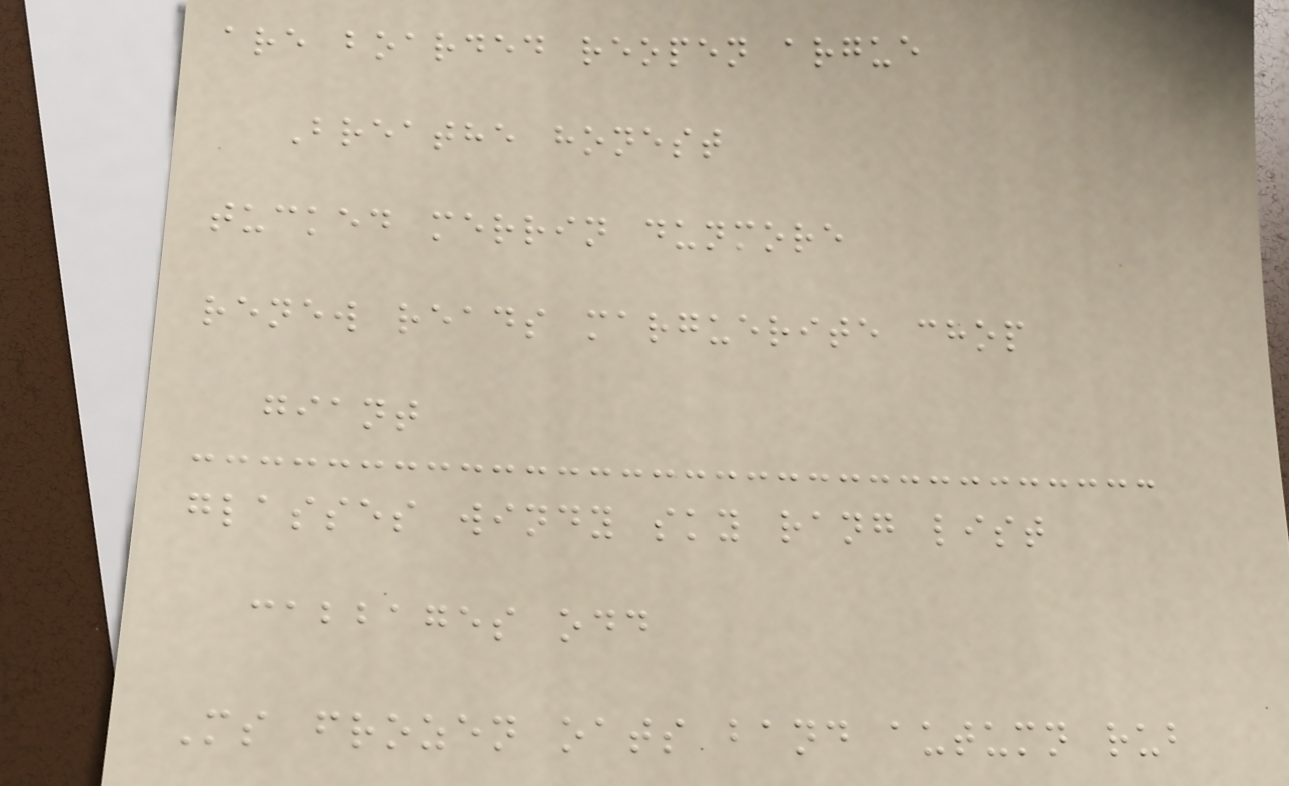are boarded reopen argue
Breathe honest
tucked merrin dunmore
renew reads marguerite chop
giant
glasses windy sky rang list
cabbages odd
Ms frozen oats band autumn rub
